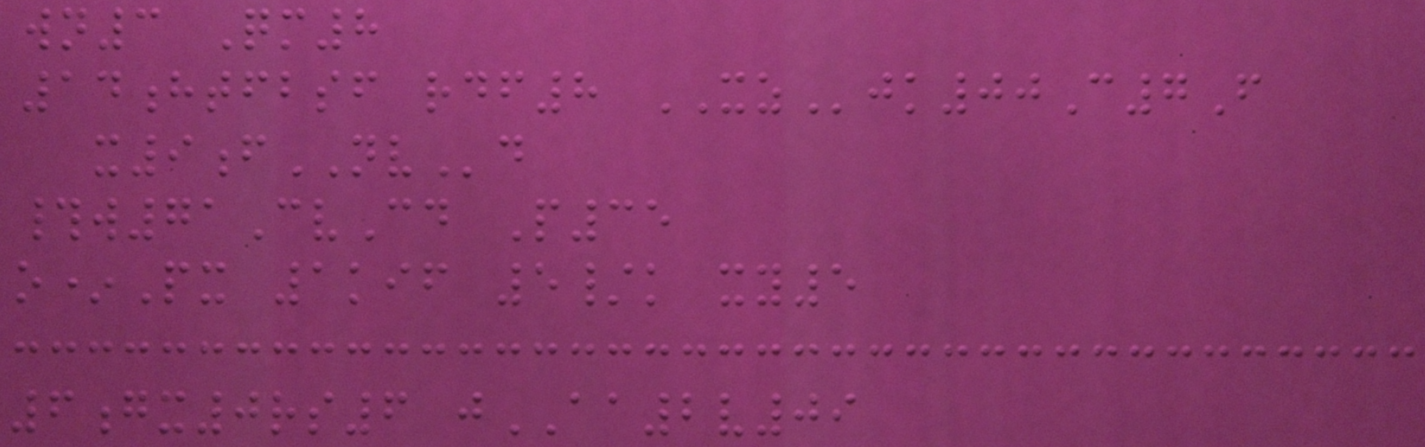wn3 Qm8
14htfbsf rdf8 XZjk00C7F
x9fNVd
#w71CvCd P35
o*Px 1kif 5/k xy5
6gx0rs6 jAA2v09
